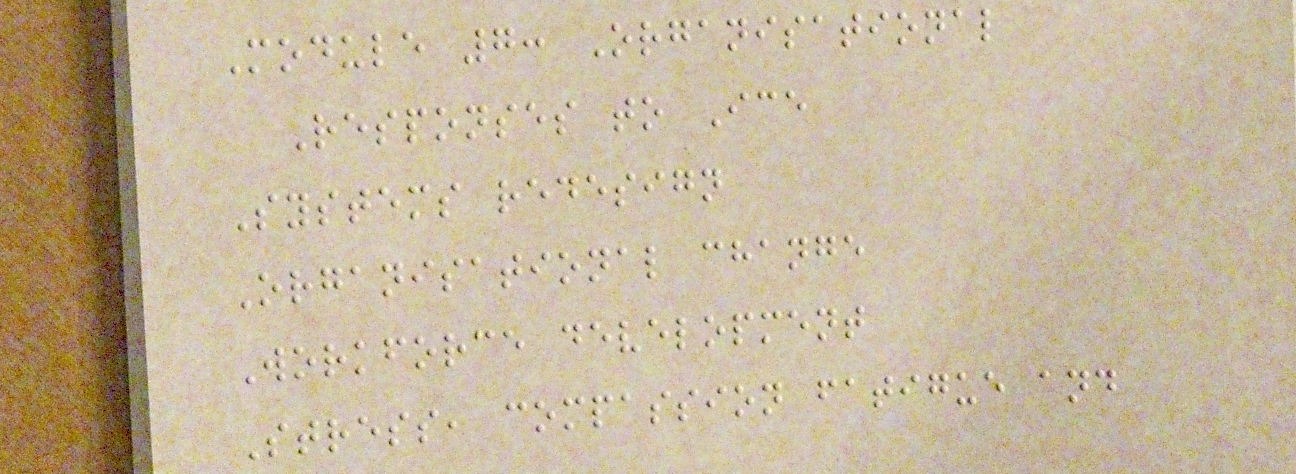Module 7: Organisational
Responses to Ice
Systems redesign
Organisational change
Workforce development
Stress, compassion fatigue and
